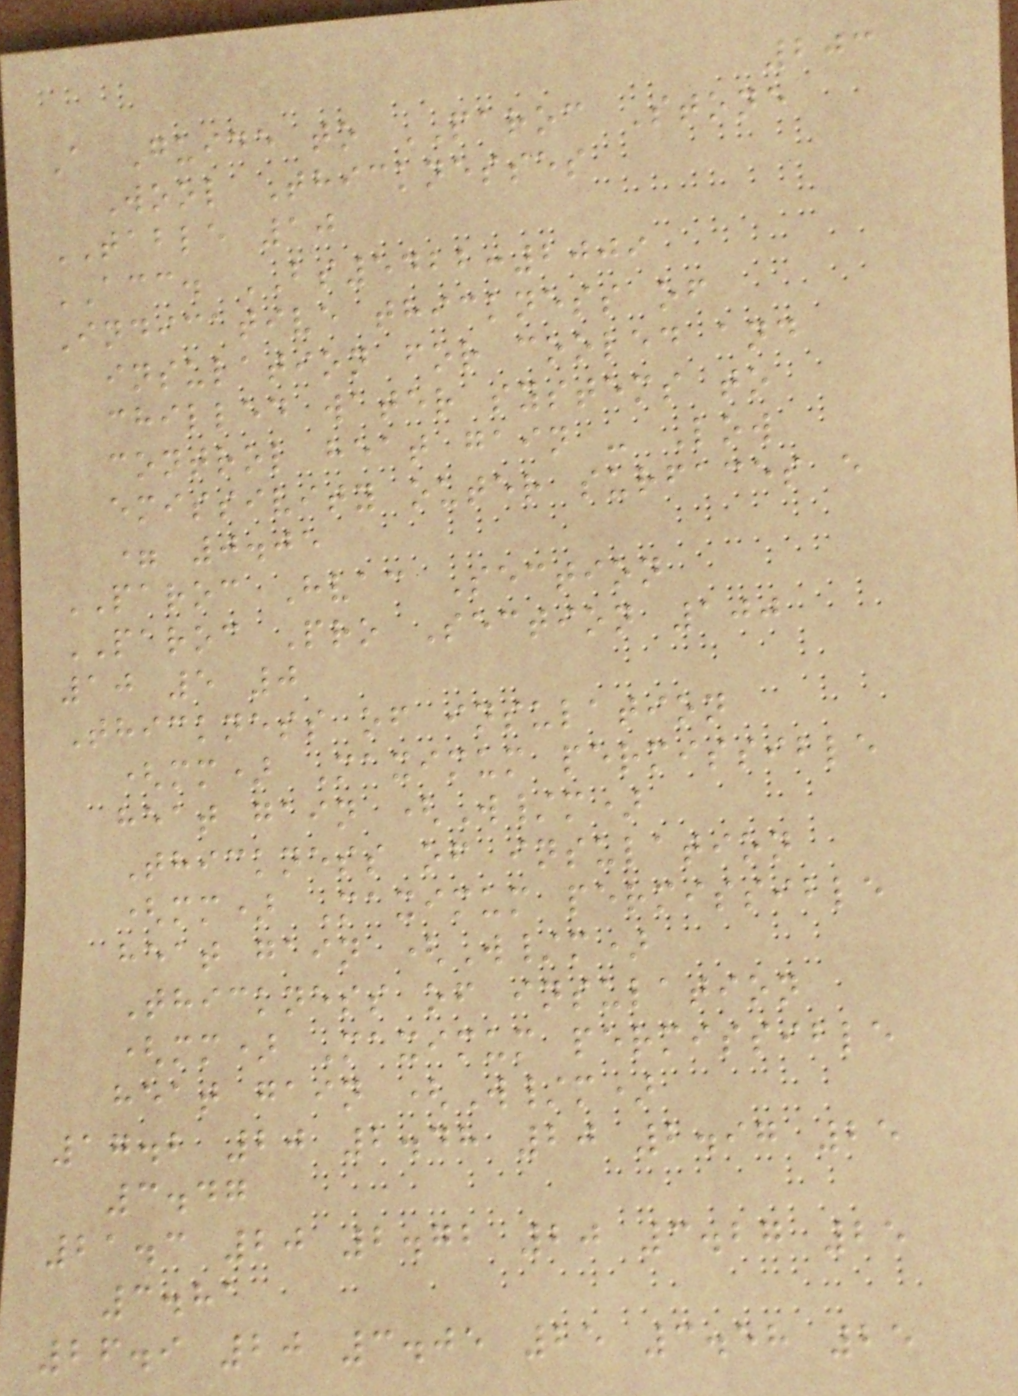203
A Guide to PAROC Stone
Wool Thicknesses
TABLE 10
ACC. BS5422:2009
Indicative thickness of
insulation for cooled and
chilled water systems to
control heat gain - Low
emissivity outer surfaces e
= 0.05
PAROC Hvac Section
PAROC Pro Section 100
10 5 0
Thickness of insulation
(mm) Maximum permissible
heat gain (W/m)
Thickness of insulation
(mm) Maximum permissible
heat gain (W/m)
Thickness of insulation
(mm) Maximum permissible
heat gain (W/m)
17.2 20 2.48 20 2.97 25
3.47
21.3 20 2.72 20 3.27 25
3.81
26.9 20 3.05 25 3.58 25
